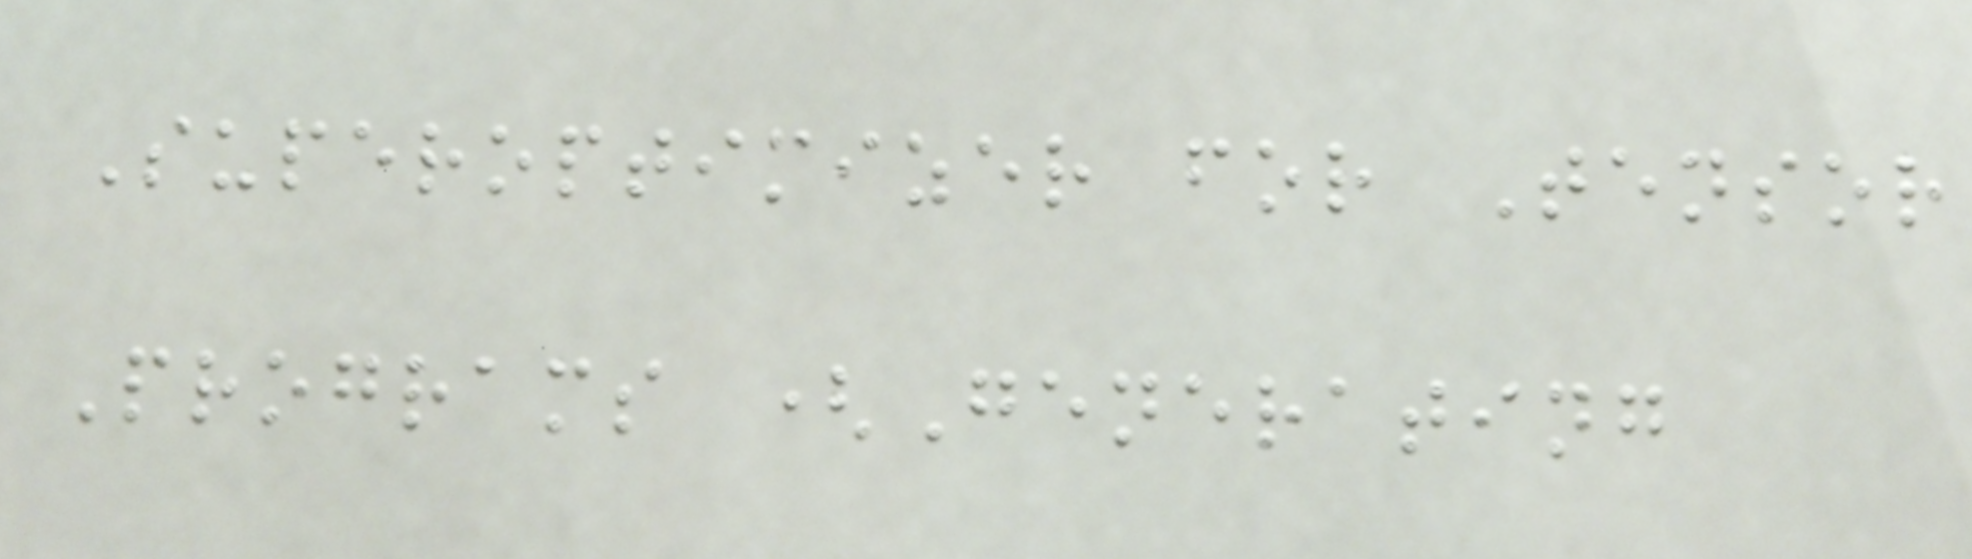Superoptimizer for Tensor
Programs (Generating
